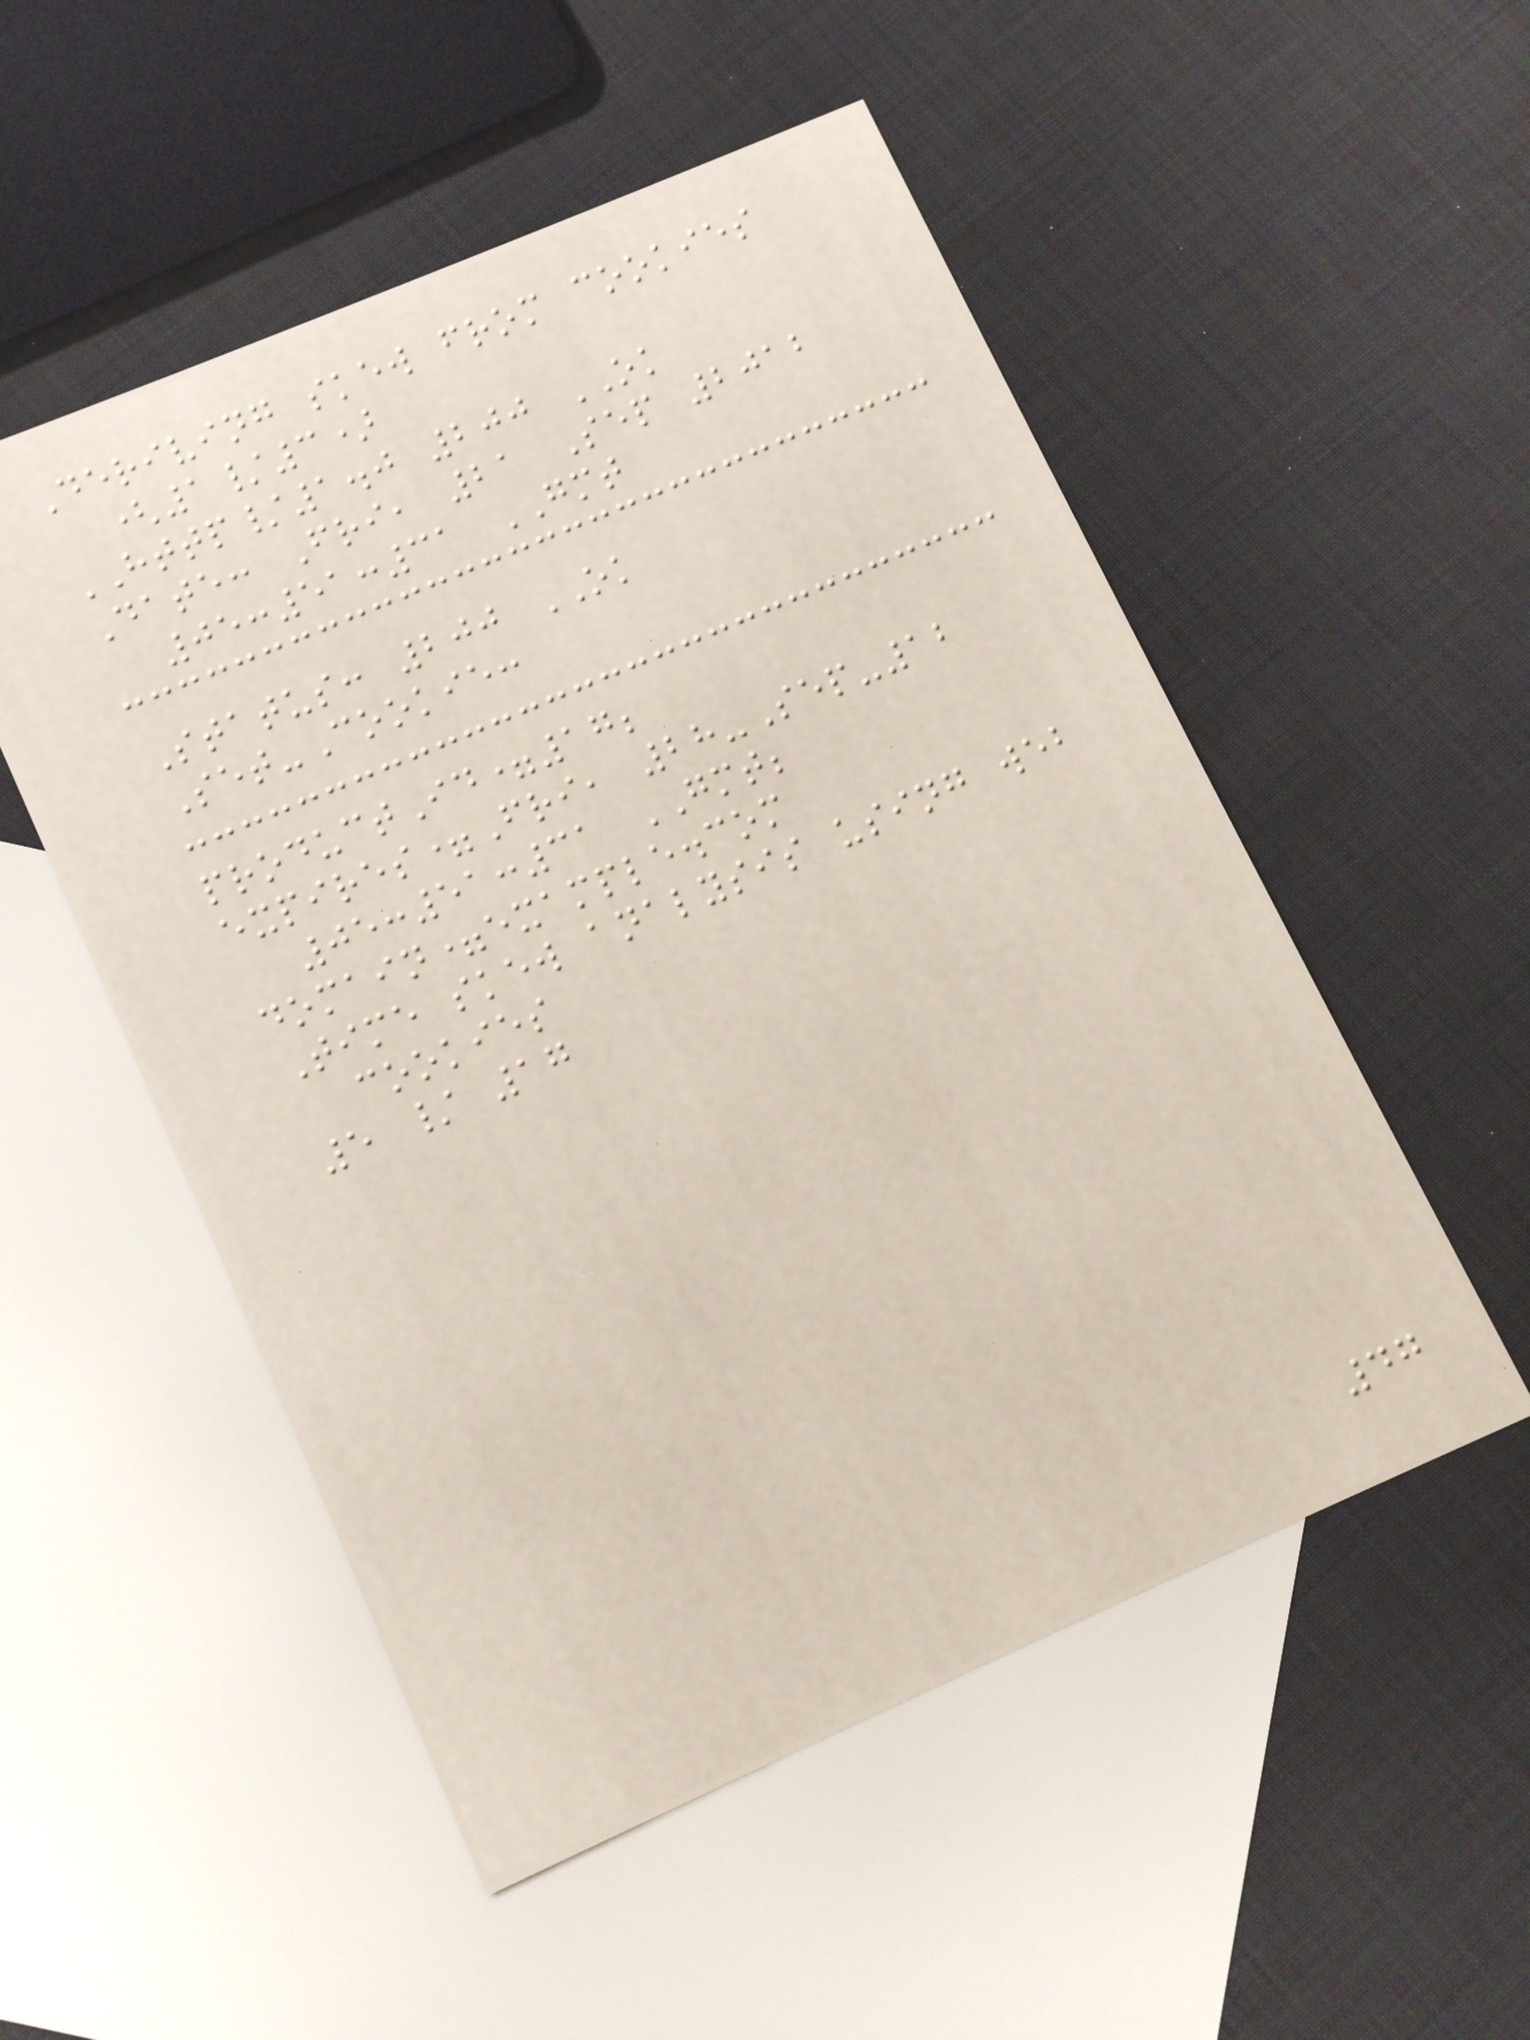Deriving skew from cookies
(1/3)
HTTP/1.0 200 OK
Date: Fri, 21 Sep 2012
05:51:31 GMT
Status: 200 OK
Set-Cookie:
productId=17;
expires=Fri, 28-Sep-12
05:51:31 GMT;
domain=example.com
Time skew analysis using web
cookies
5 / 17
47
